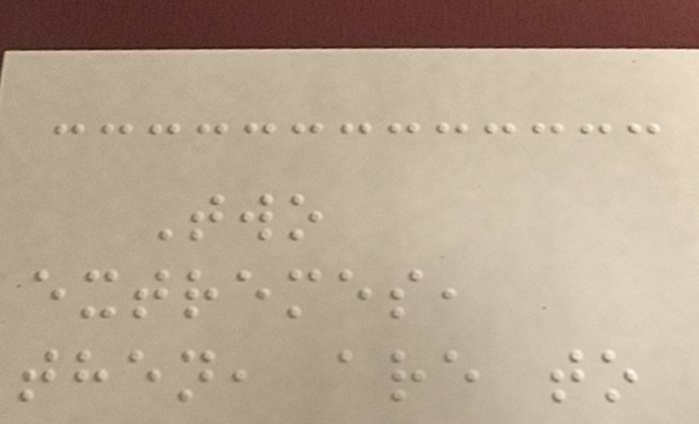Two
extremes,
then, are to
